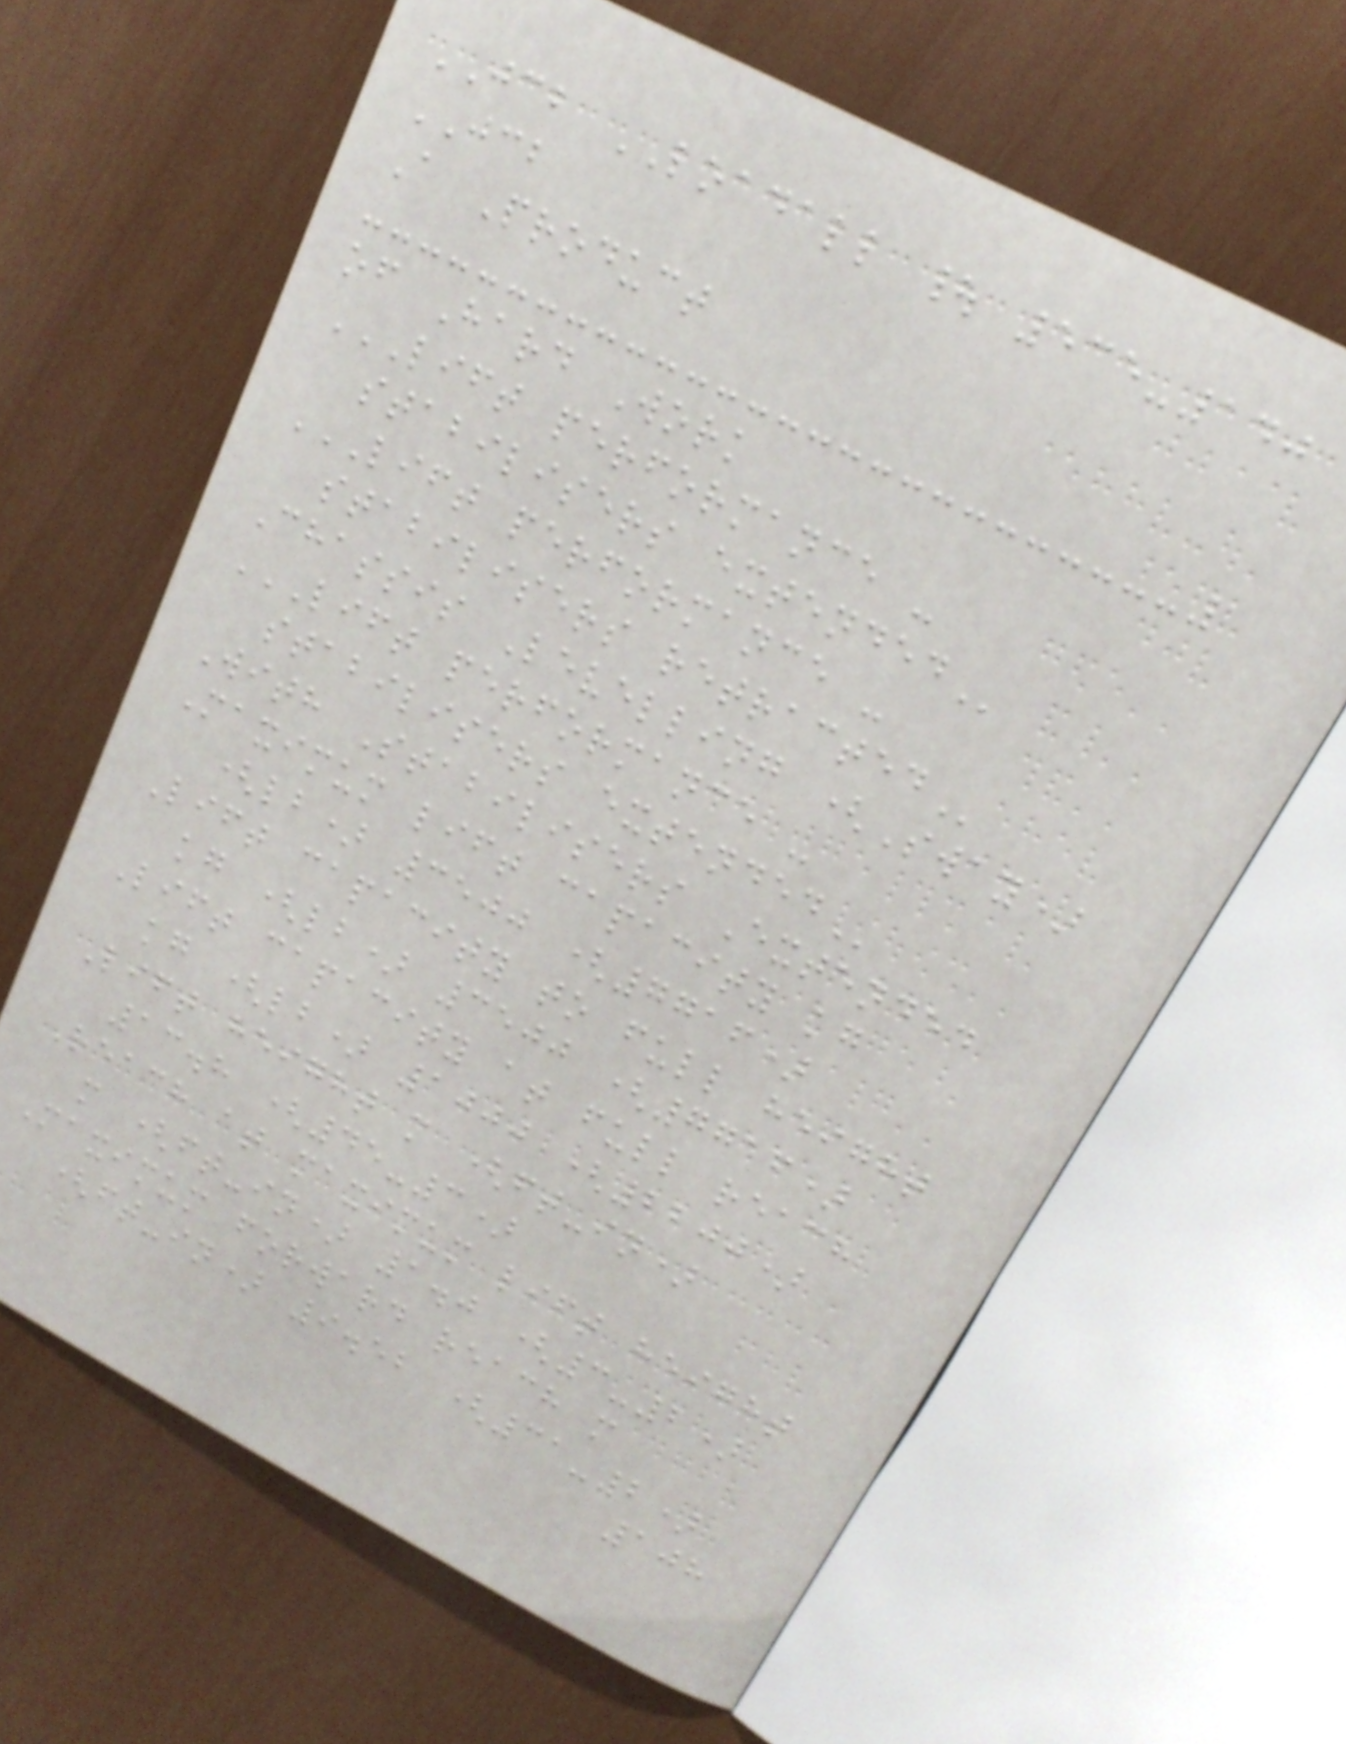JCB LOADALL | 535-140
JCB
A Product
of Hard Work
LIFT PERFORMANCE -
STABILISERS EXTENDED
LIFT PERFORMANCE -
STABILISERS RETRACTED
Chassis Levelling (Sway)
LIFT PERFORMANCE -
STABILISERS EXTENDED
With Stabilisers Extended
Maximum lift capacity kg
(lb) 3500 (7716)
Lift capacity to full height
kg (lb) 3500 (7716)
Lift capacity at full reach
kg (lb) 1000 (2200)
Lift height m (ft-in)
13.8 (45-3)
Reach at maximum lift height
m (ft-in) 1.0 (3-2)
Maximum forward reach m
(ft-in) 9.52 (31-2)
108
